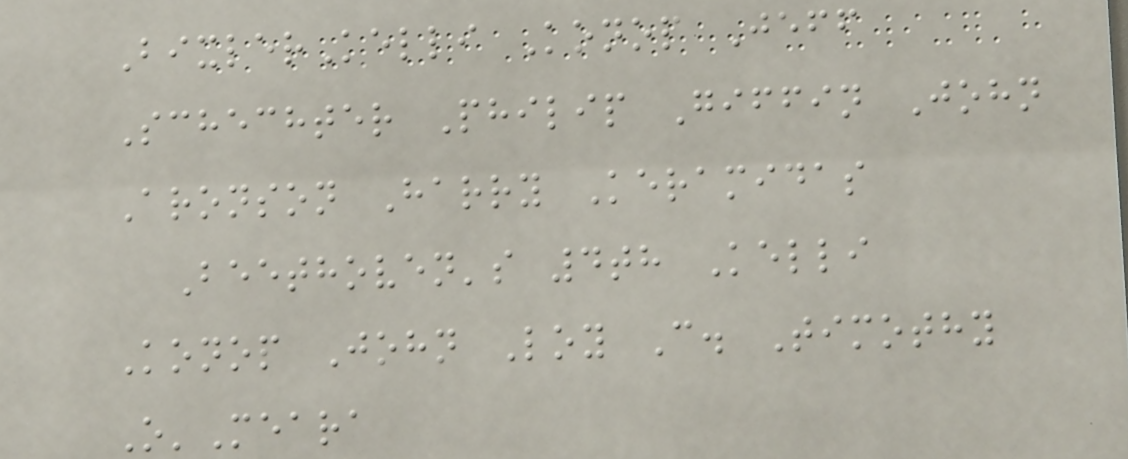BixlerKelli Konop Jeff
Schechter Philip Giffin John
Aronson Harry Keramidas
Beethoven's 4th Kelli
Konop John Loy C. Timothy
O'Meara
